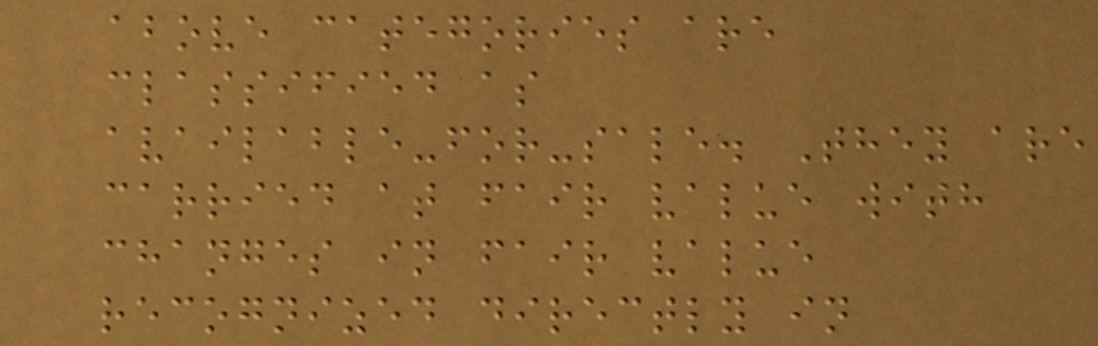above categories are
classified as
available-for-sale. They are
carried at fair value with
changes in fair value
recognized directly in
